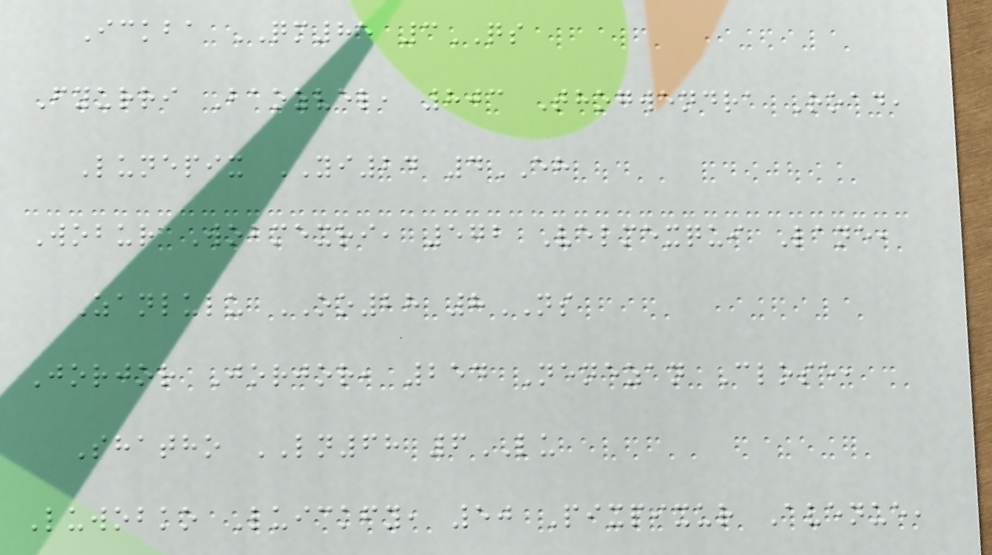Ickba QM85 3QS
Fyurri Baozvel, 803 Thogwendra Road,
Lunepix YI24 4EH
Wobur Wobmexri, 572 Velmexqui Lane,
Zanlulu OO28 8NS
Jorjor Jorjor, 254 Nenezan Close,
Shatho LN68 6LU
Luwobko Luickfy, 50 Pixpixur Avenue,
